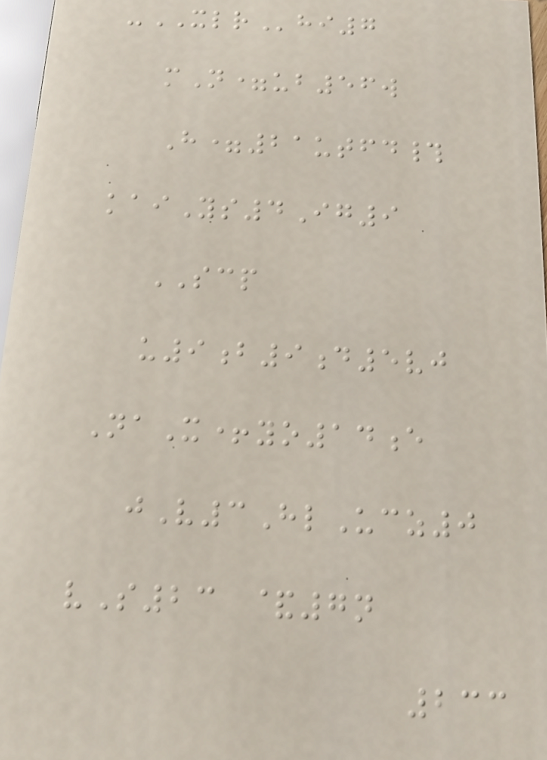-XLRhi7
mN=ub56w
H=21utfd#
kaiYs4Ig9
SCP
u9b9d5vj
NaX+yo14e
jV3HlUcz0
vS23 &7n
233
